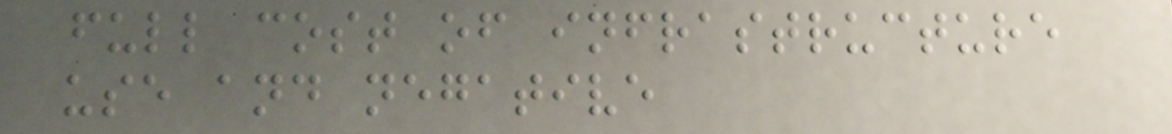full cost of infrastructure
use and negative
